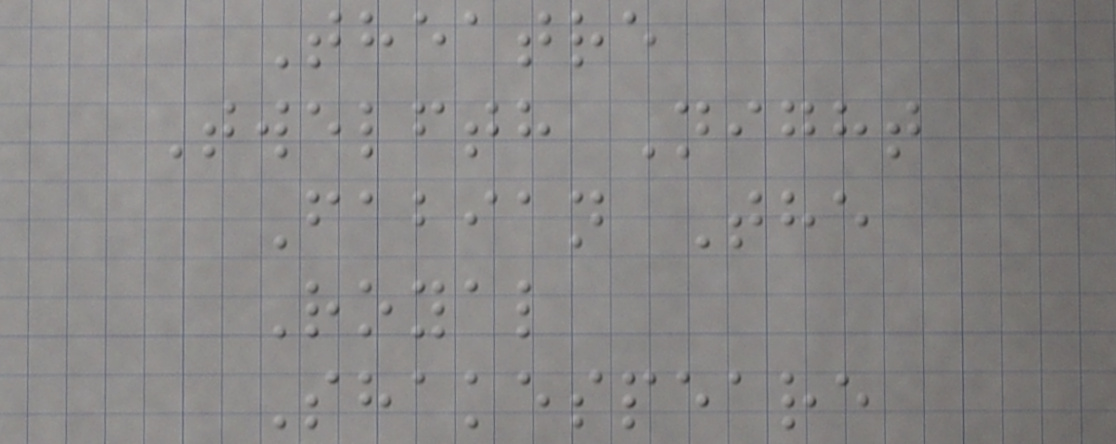Theatre
Twelfth Night
Fabian The
Royal
Shakespeare
